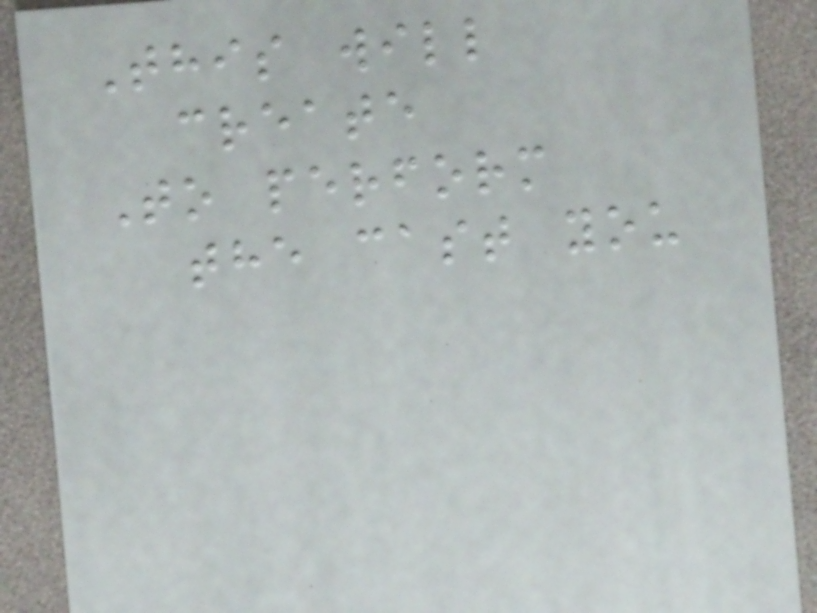This will
create
To perform
the cast you
